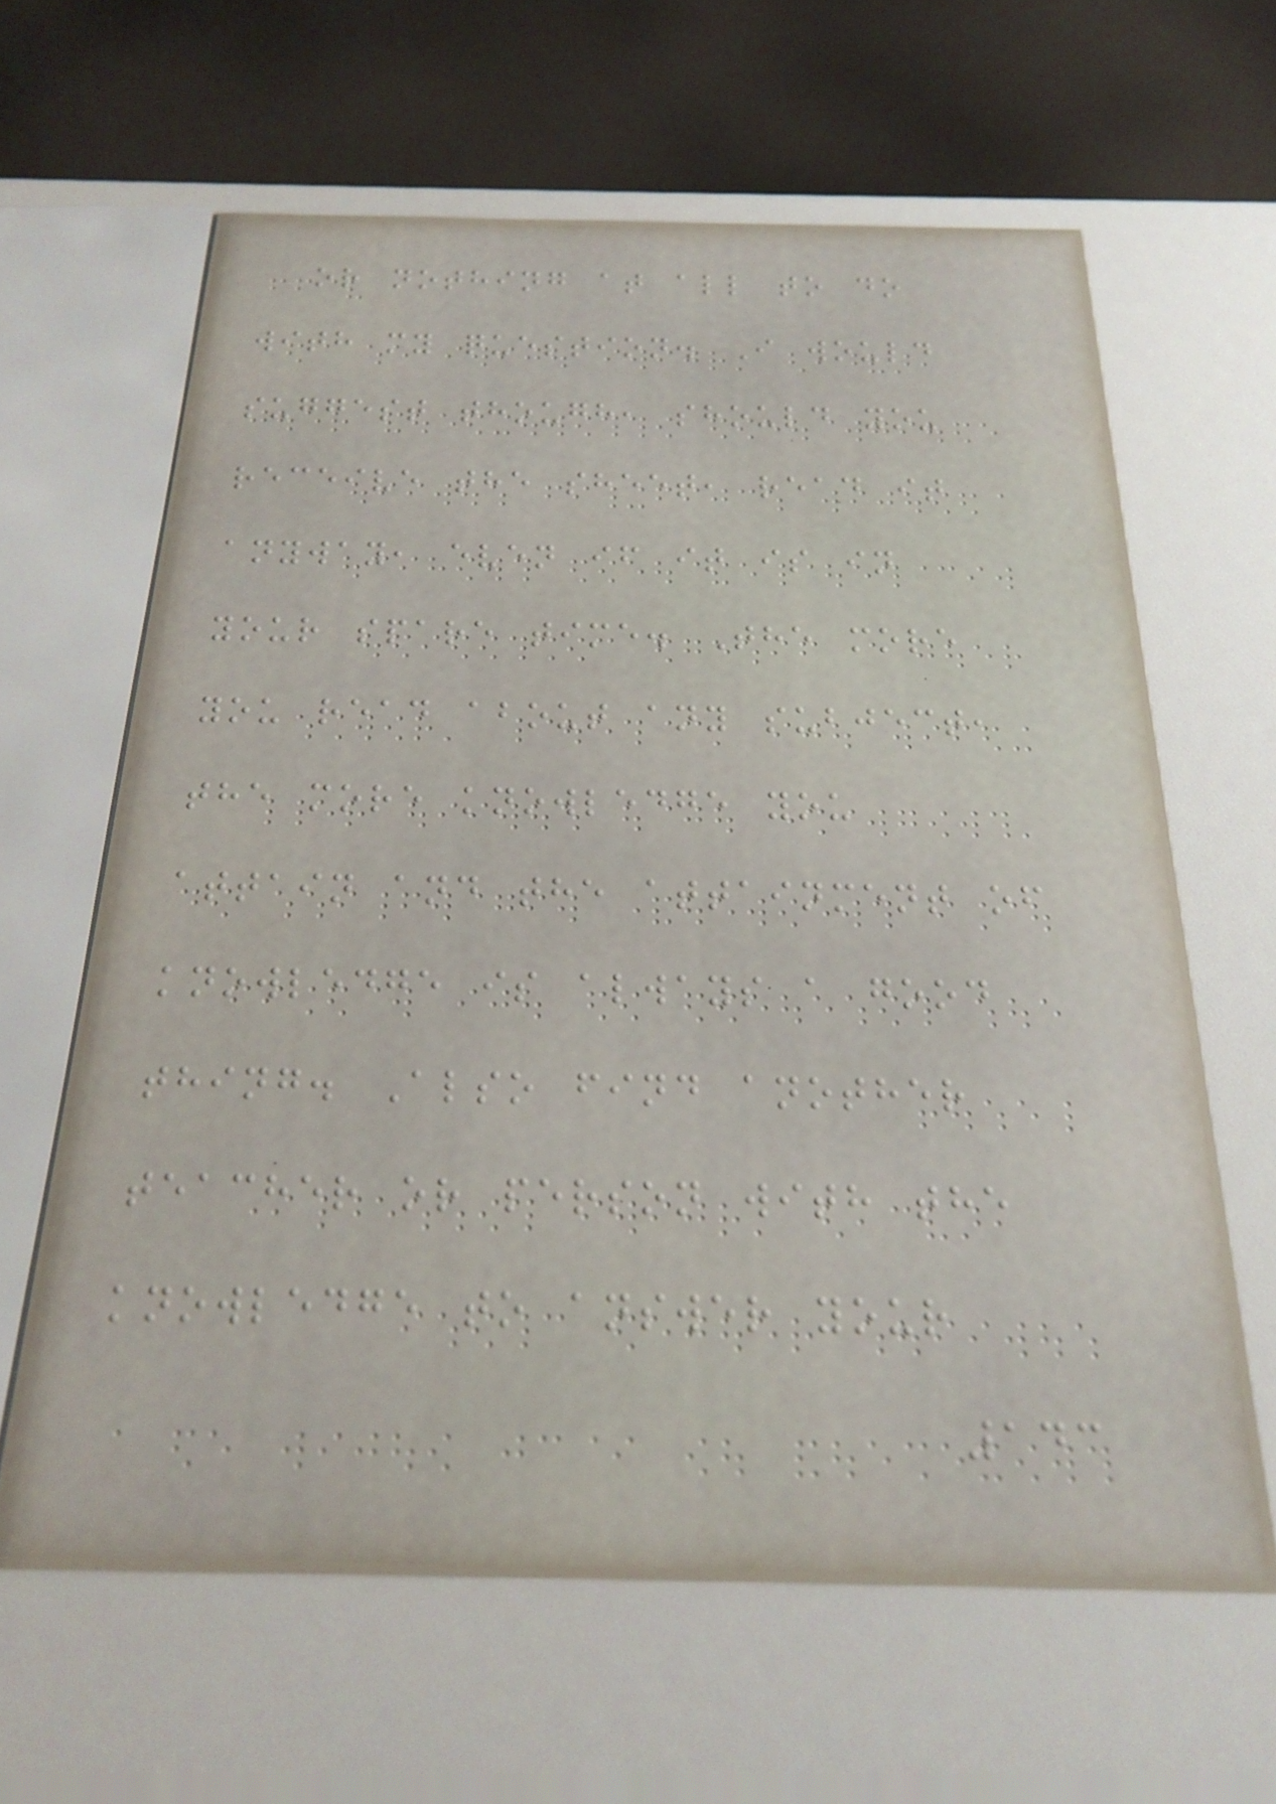or nothing at all to do
with my question. I would
suggest though, should you
receive the sheet, read it
anyway, even if it is in
your spare time. The more
you read about any subject,
the more knowledge you
attain and the attainment of
knowledge is always a good
thing. Also find another
teacher or person with the
knowledge to answer your
143
